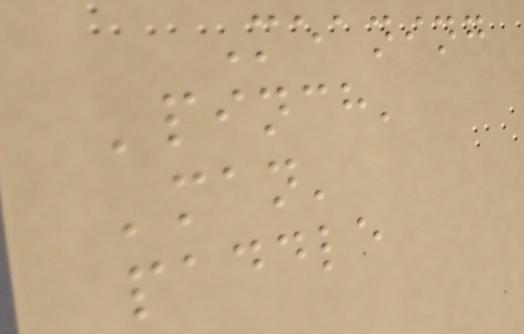Meaning
'pinch'
'man'
paddle
